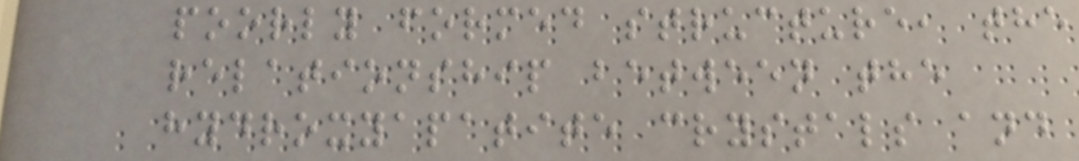poorly formed structure, the
relationship between the
hydroxyapatite crystals and
